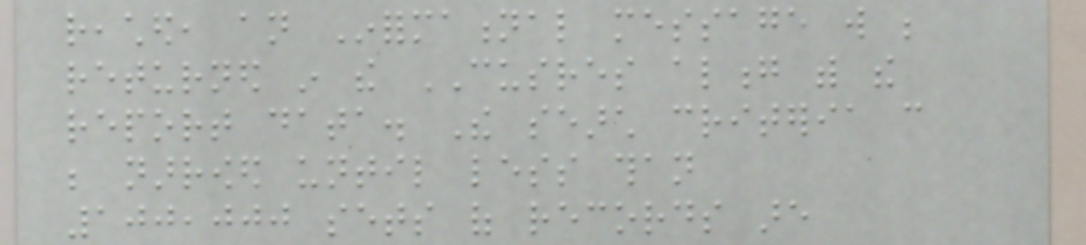reached, an Informational message will be
returned in the CUSRES along with the
report data. The search criteria can
be narrowed until less than
100,000 sets of records are
